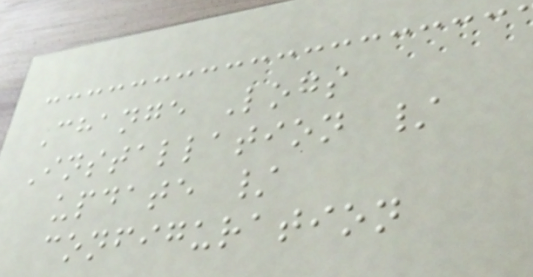Change Logs
Installation /
update /
configuration
